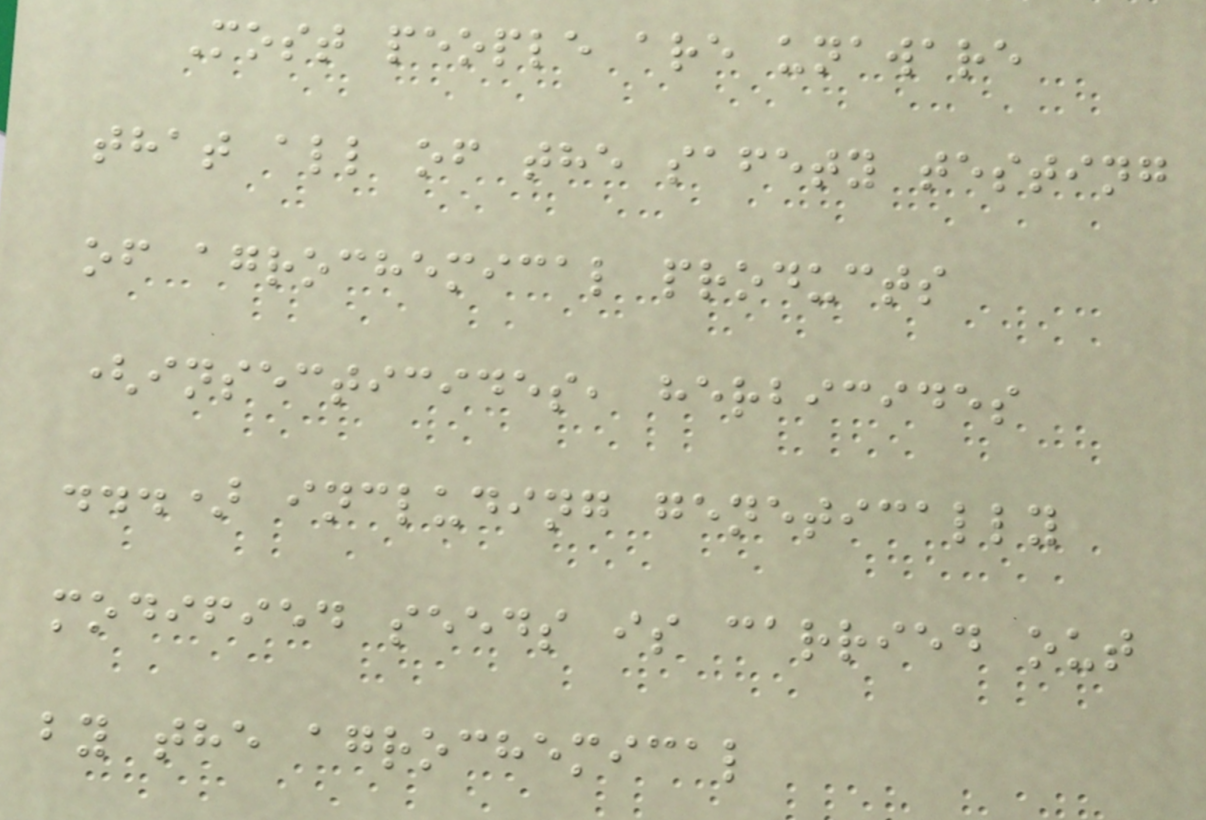Most people are unaware
that all of the safety testing
of agrochemical products
(insecticides, herbicides
...) including genetically
modified seeds is carried out
by the agrochemical
